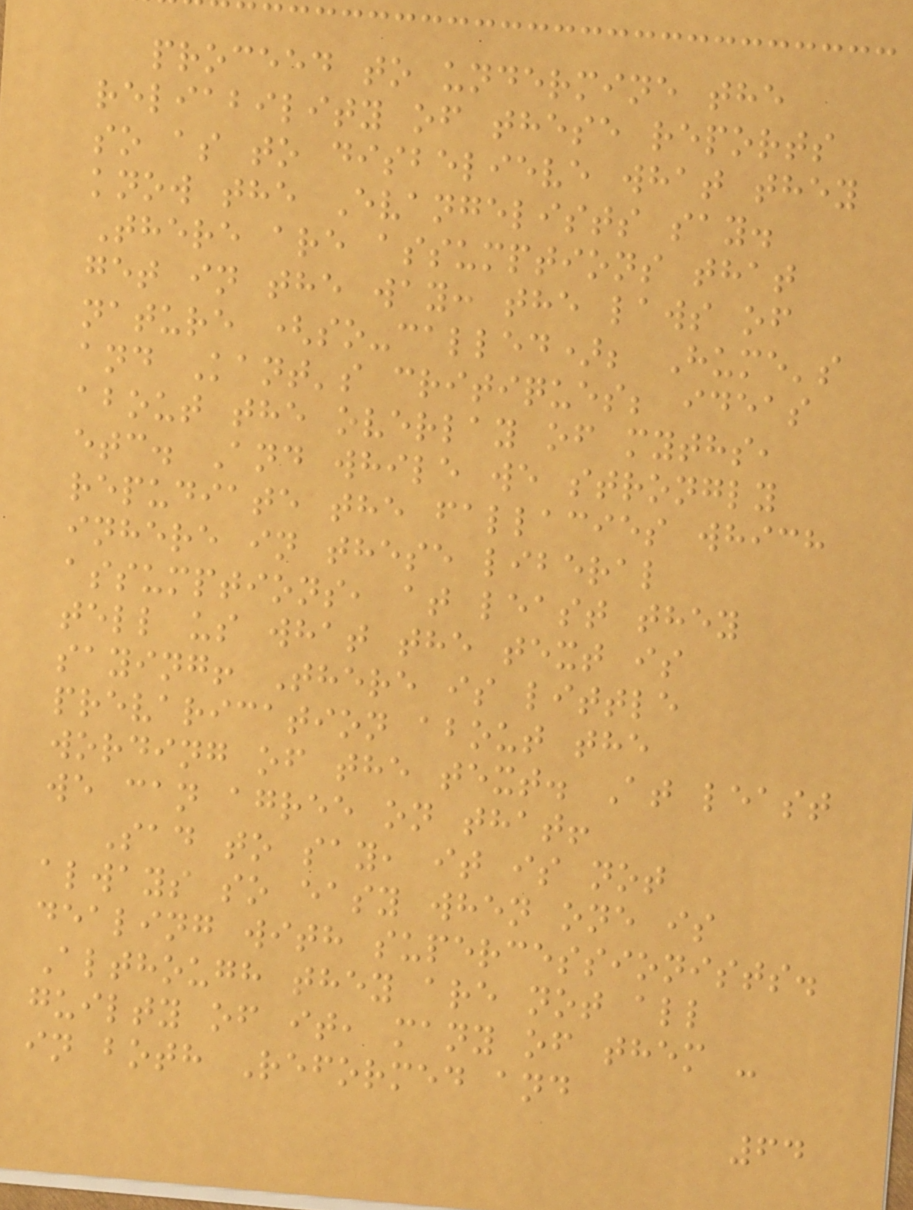proceed to undermine the
reliability of these reports
so as to disbelieve what they
know the Evangelists say.
There are assumptions that
get in the way: the laws of
nature (so-called); Hume's
and Kant's critiques; ideas
about the overlay of myths,
etc. And while we strongly
repudiate the fallacies which
inhere in these liberal
assumptions, at least they
tell us what the text is
saying! There is little
prevarication about the
wording of the text. At least
we can agree on that!
Sad to say, it is not
always so easy when one is
dealing with supercessionists.
Although they are not all
guilty of it, many of them -
in both Reformed and
64
